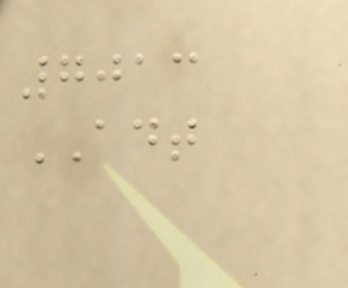7013
ADT
